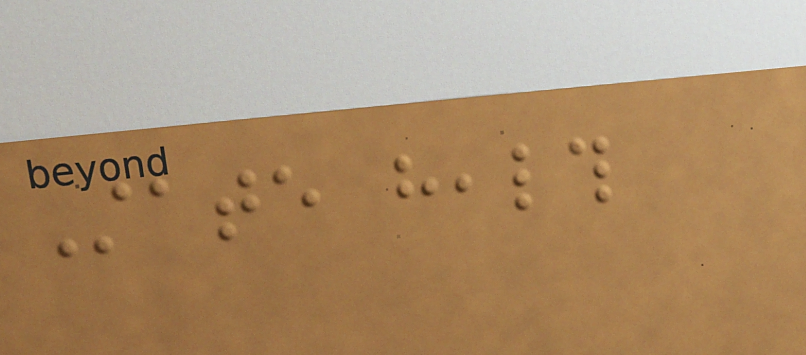State health
